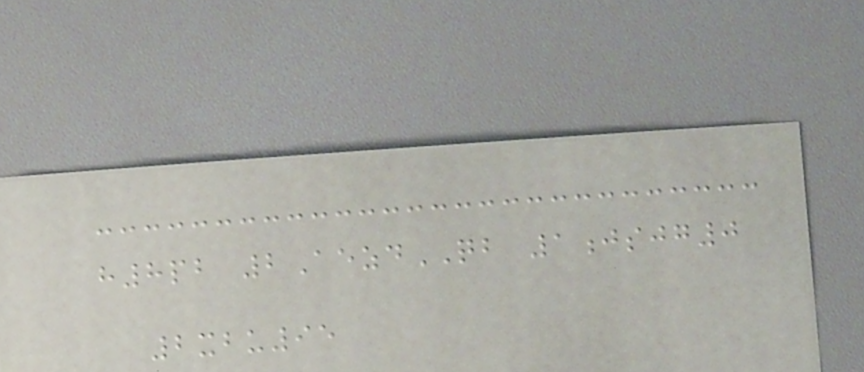h8pb 2AezdQB 1jsjg0
2xbu95
